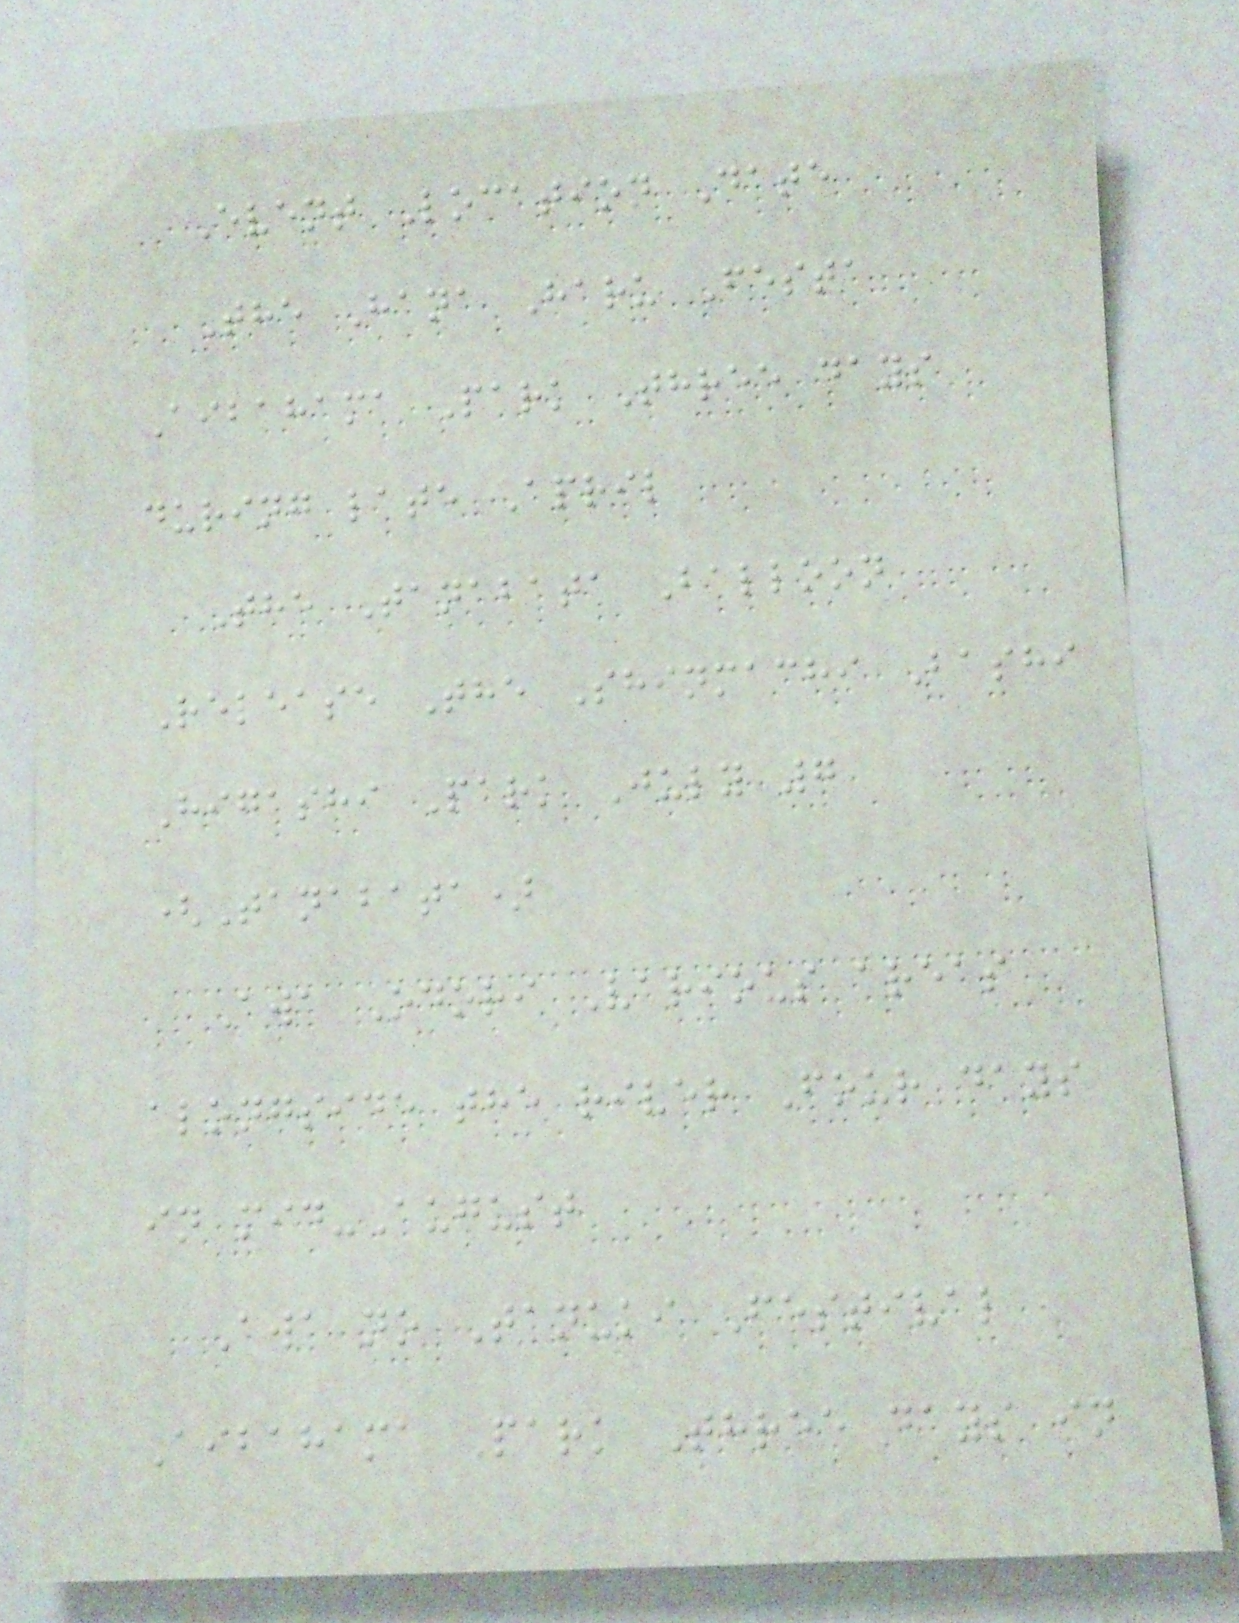Event Location Date
The Hana Haru Festa
Aibahama Park Three days
during late April
The Tanabata Balloon
Release The Shinmachi Bashi
Higashi Park July 7
(Tanabata)
Awa Odori Various areas
alongside the river Four days
in mid-August
Awa no Tanuki Festival
Aibahama Park Three days in
